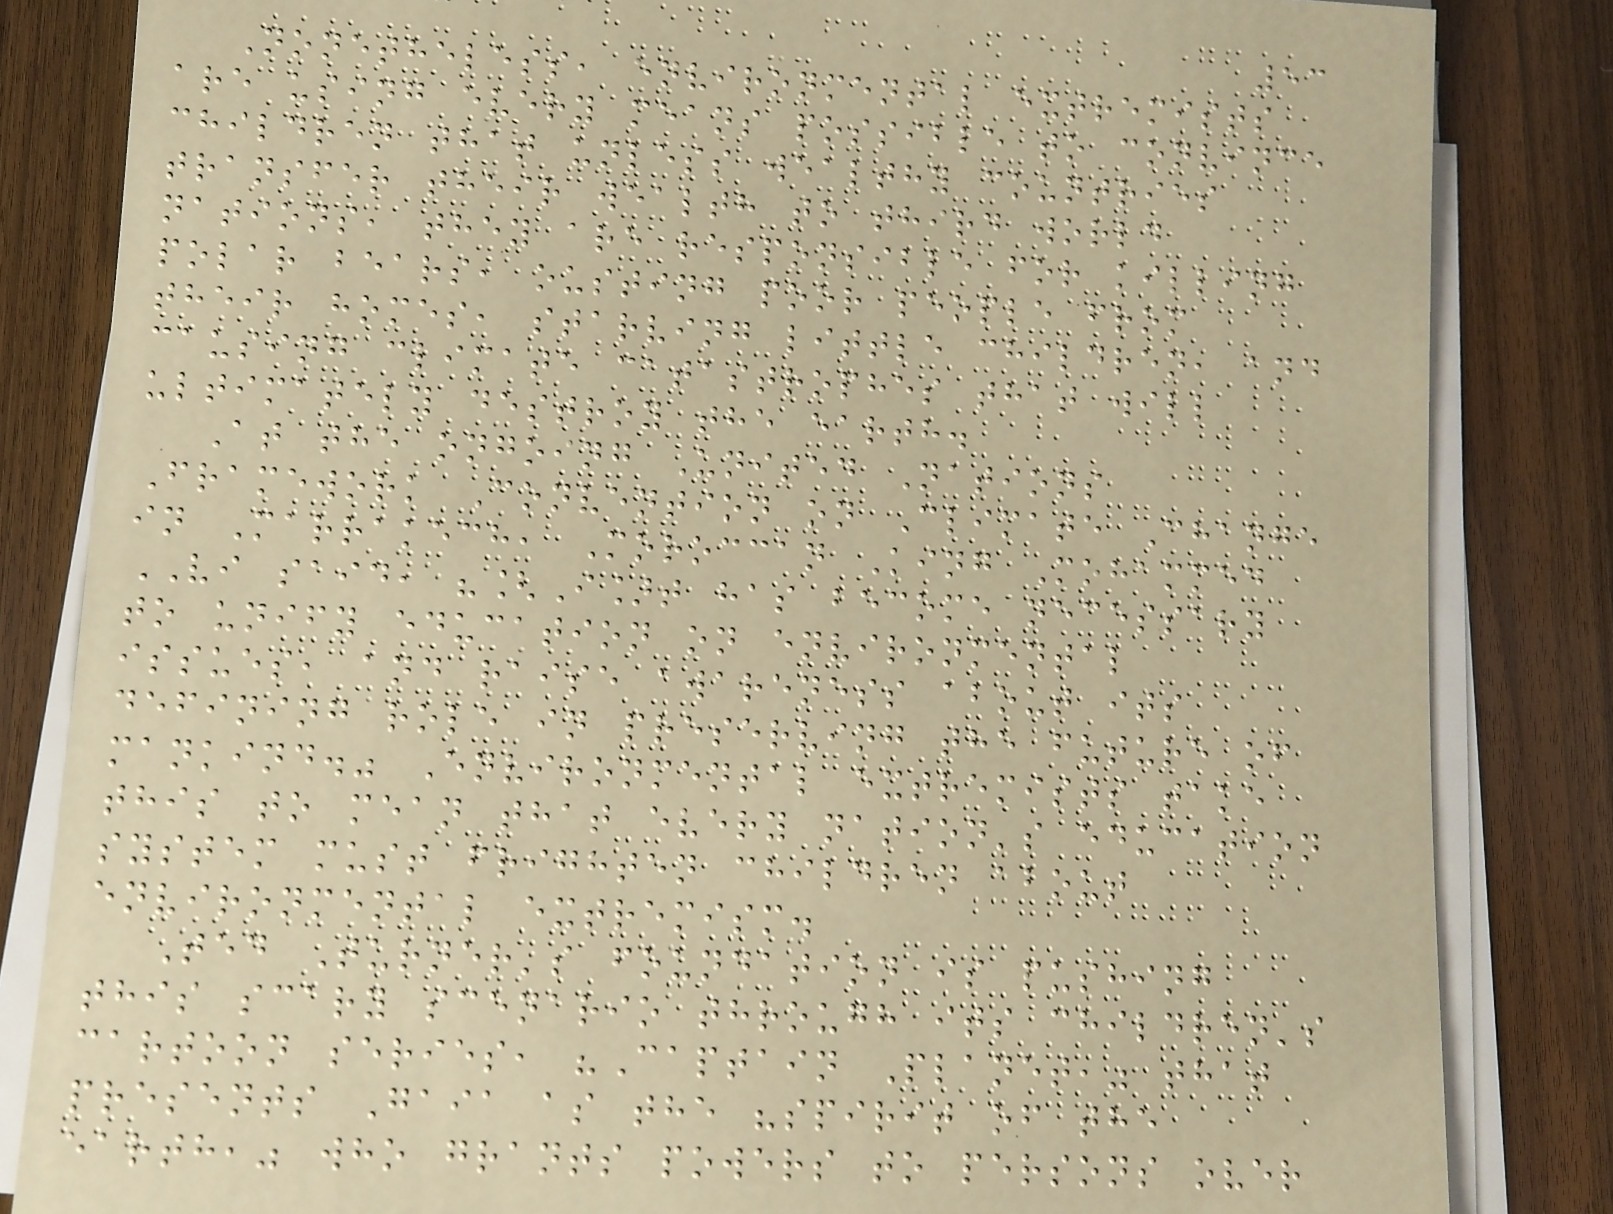53
Nonetheless, environmental extremists
are using every means possible to convince
children that unless wealthy countries
transfer their wealth to third world
nations, they are responsible for killing
polar bears, ousting poor people from
their homes, starving little children, and
causing climate catastrophes that will
ultimately destroy the earth.
At the ongoing United Nations
Framework Convention on Climate Change
in Marrakech, Moroccan King Mohammed
VI said, "[I]t has become necessary
to unify education on environmental
issues, and raise awareness about its
defining role in preserving the future of
mankind." Environmental extremists take
this to mean that every nation's education
system must frighten children about
environmental extremism.
Ted Turner's foundation is pushing
this scary scenario through its children's
cartoon series, "Captain Planet," that
presents Gaia as the "spirit of the
earth," who grants powers to persons over
